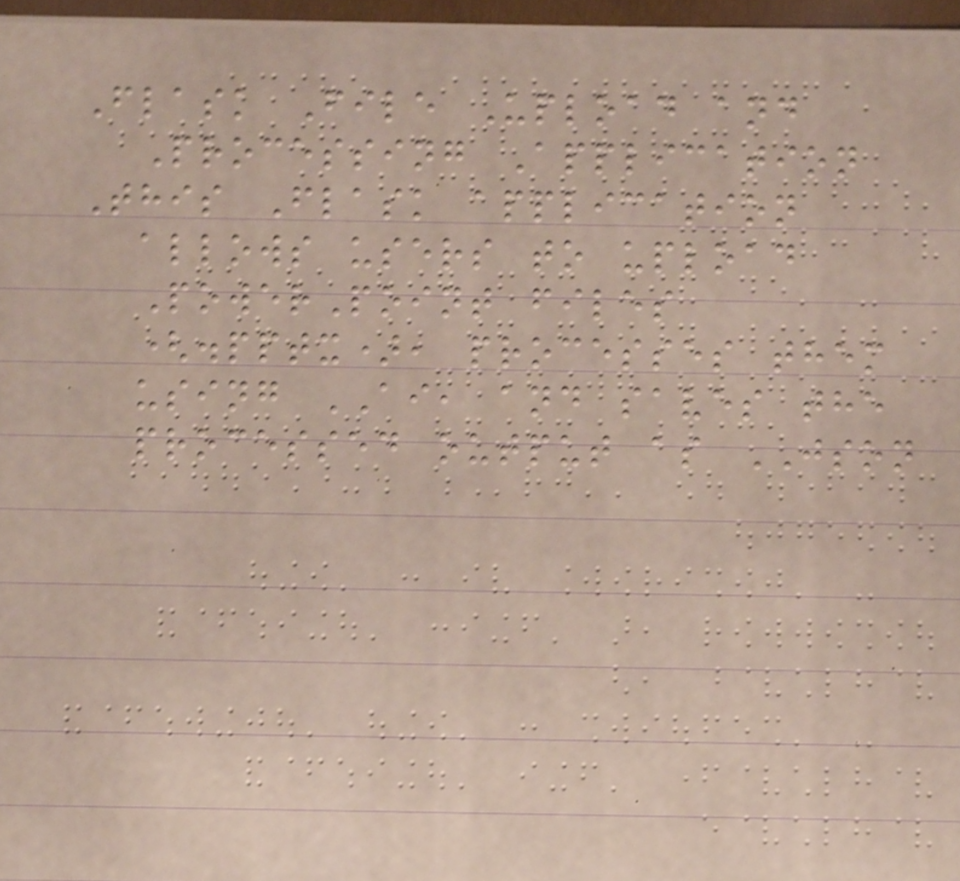Flask File Upload and
Processing Application
This Flask application
allows users to upload
PowerPoint files
(.pptx), processes them
using AI, and saves the
processed output as JSON
